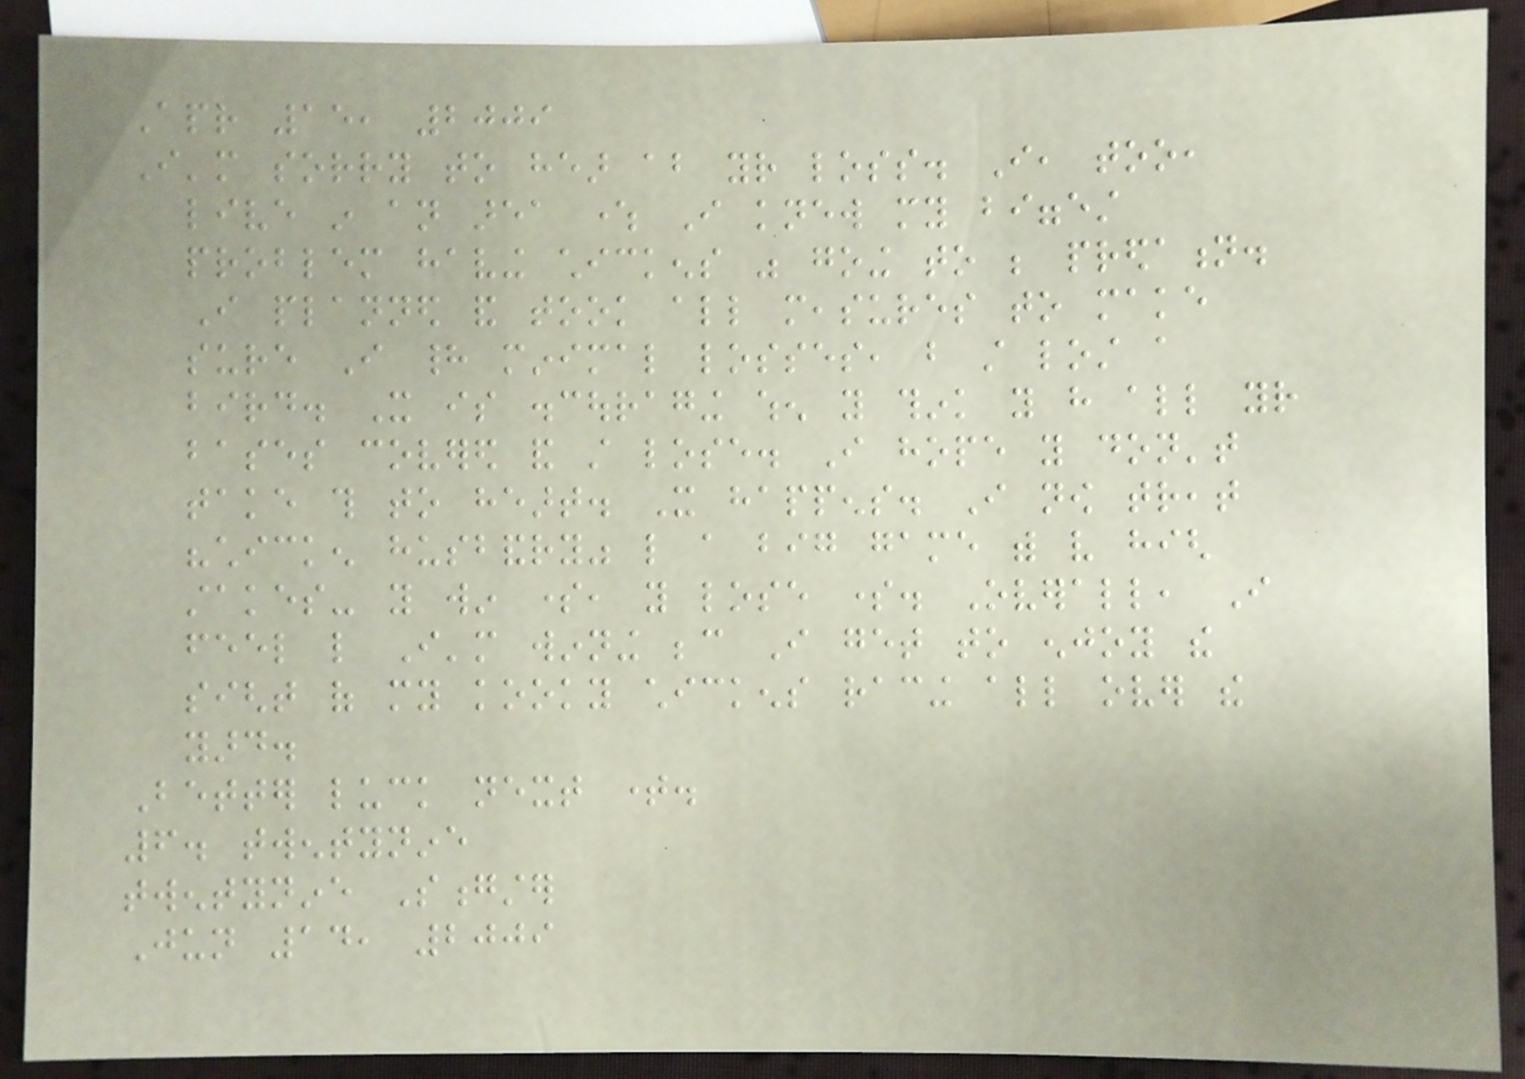Apr 15, 2009
I'm sorry to hear about your loss. I, too,
live in an area where I knew my biggest
problem having chickens was going to be predation.
I planned and took all measures to make
sure I had minimal losses, but still lost a
bird. It is discouraging when you think you have all your
bases covered and still lose. I hope you don't
take this to heart. It happens. I now treat
"chicken husbandry" like a big game with very high
stakes- you win some, you lose some. Overall, I
feel like I'm winning because I get to enjoy the
sight of my kooky chickens racing all over the
yard.
Better luck next time.
6. twentynine
twentynine Songster
Jun 14, 2009
